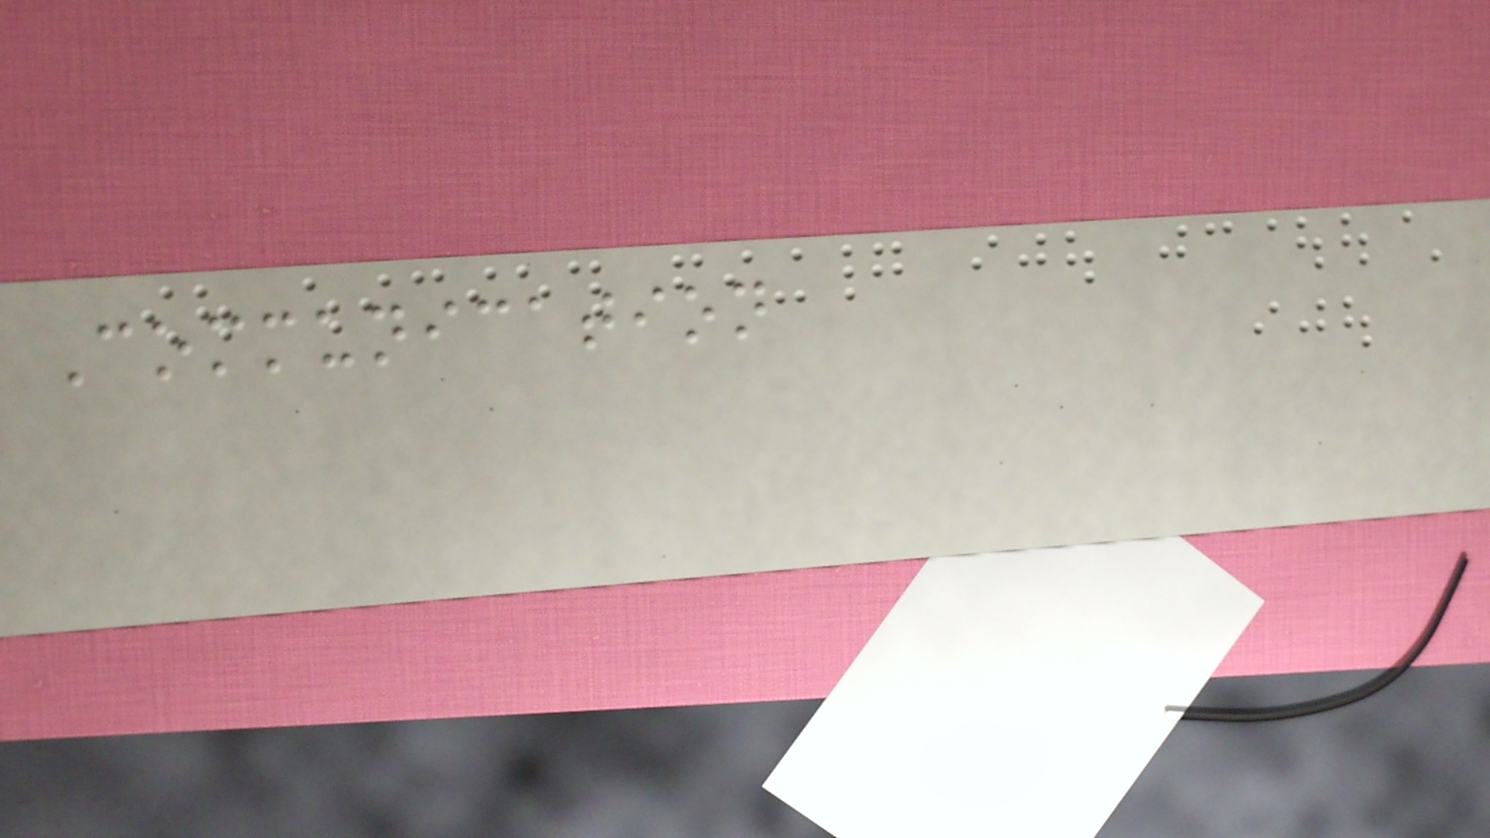Communication
